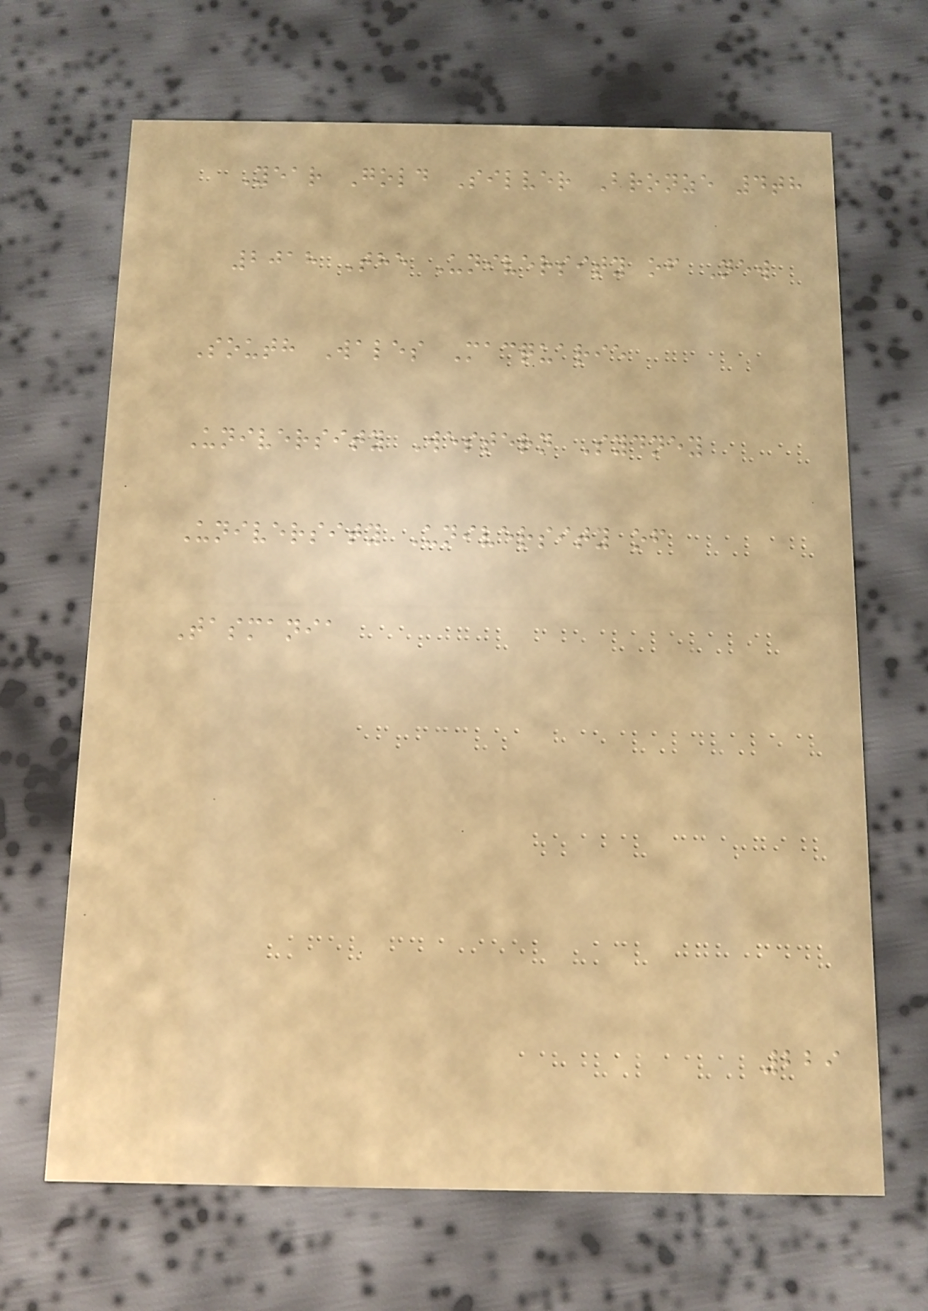Year Gold Silver Bronze 4th
2018 The University of New
South Wales Macquarie
University Western Sydney
University University of
Tasmania
229
